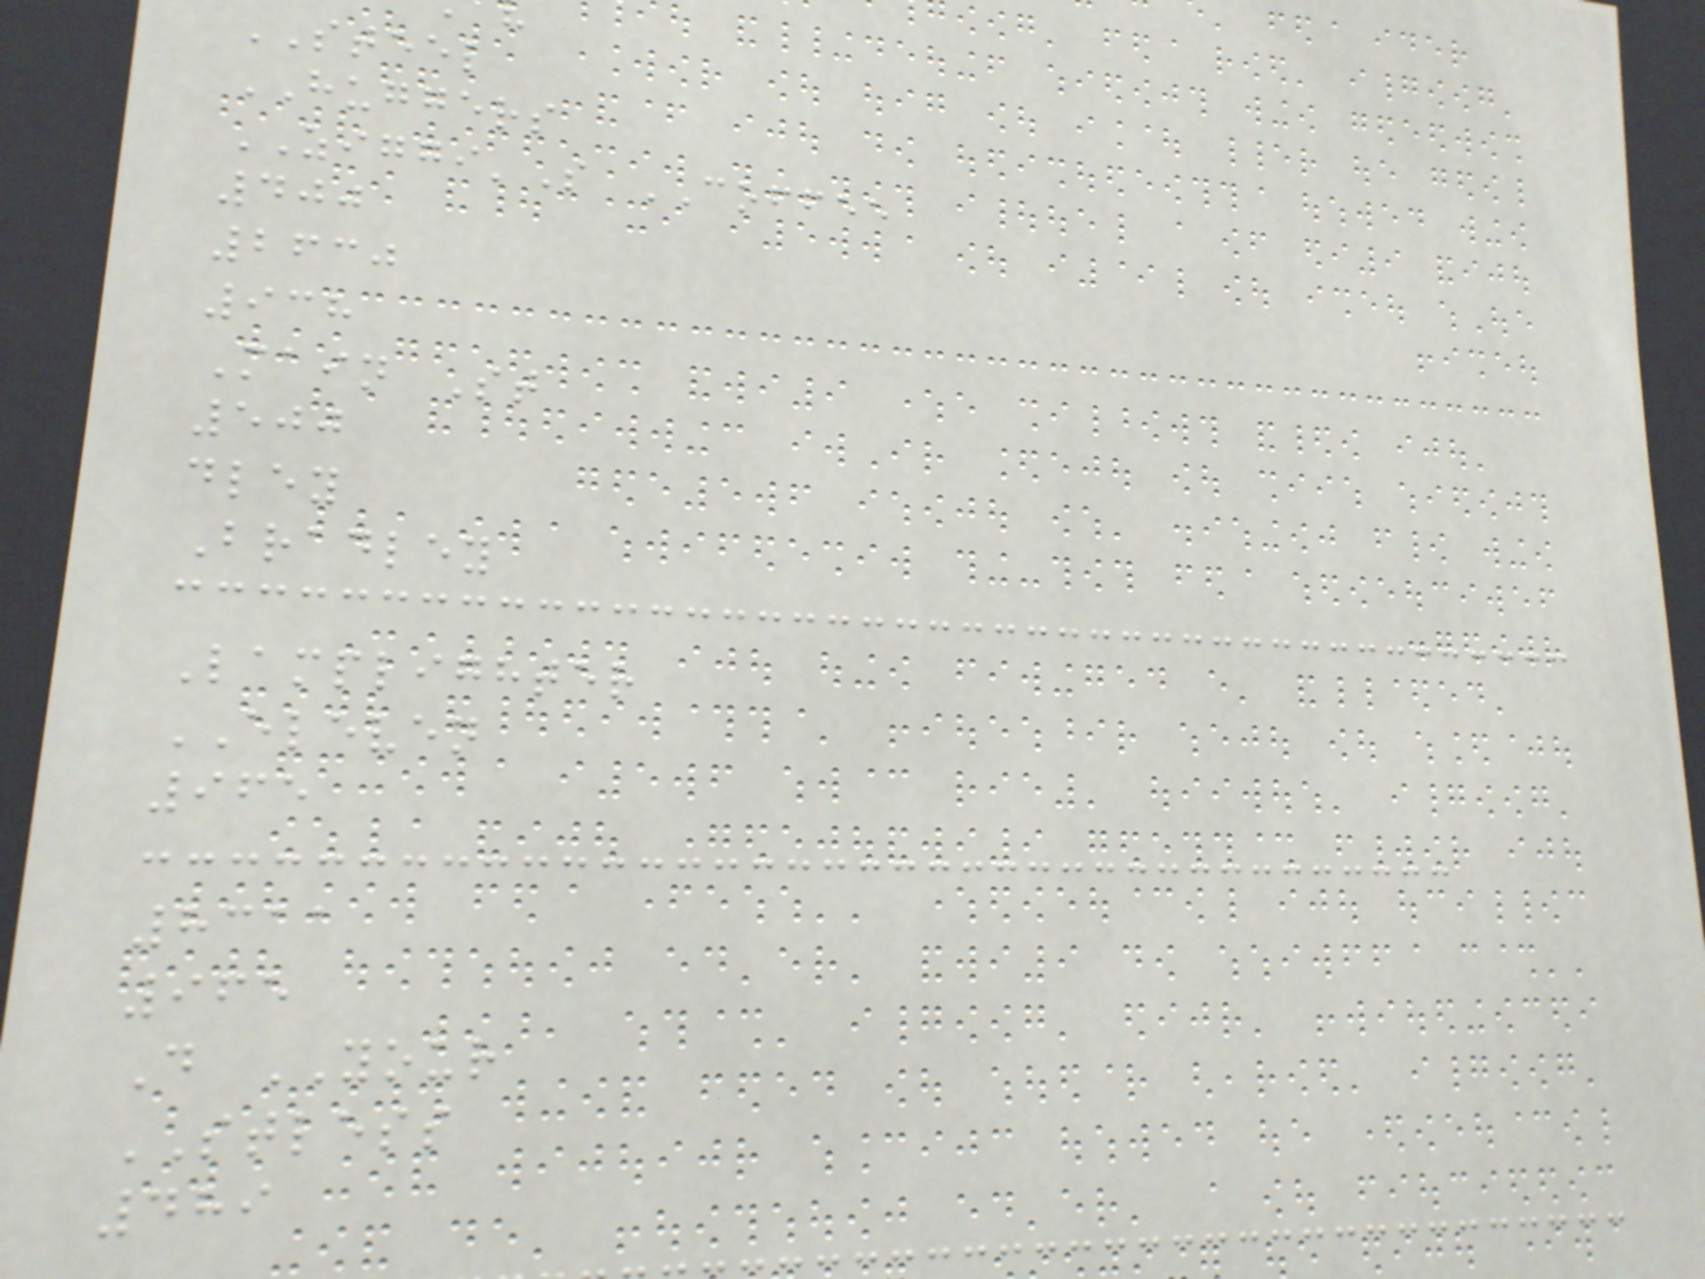STEEL
HUGGERS
ZIGGI'S COFFEE
400
2630
938
Main St
500
dley
Bradley
Lamplighter
ELEVEN
965
8311
965
D YOUR
STLESS
489
